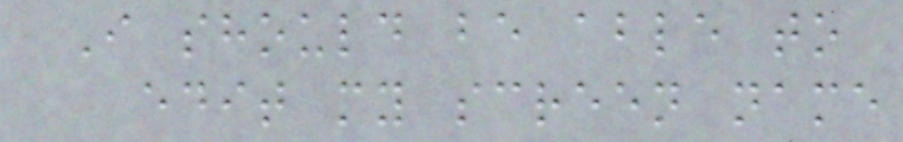I should be able to
edit my screen name
